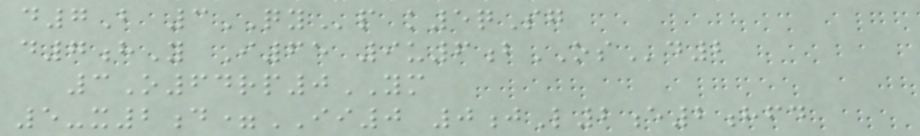d7B 3QYp k5qSg
d7hY I65 9u6bOSd2
3O64rp0YM
5-x2d=II0 0jL2e2hfd
